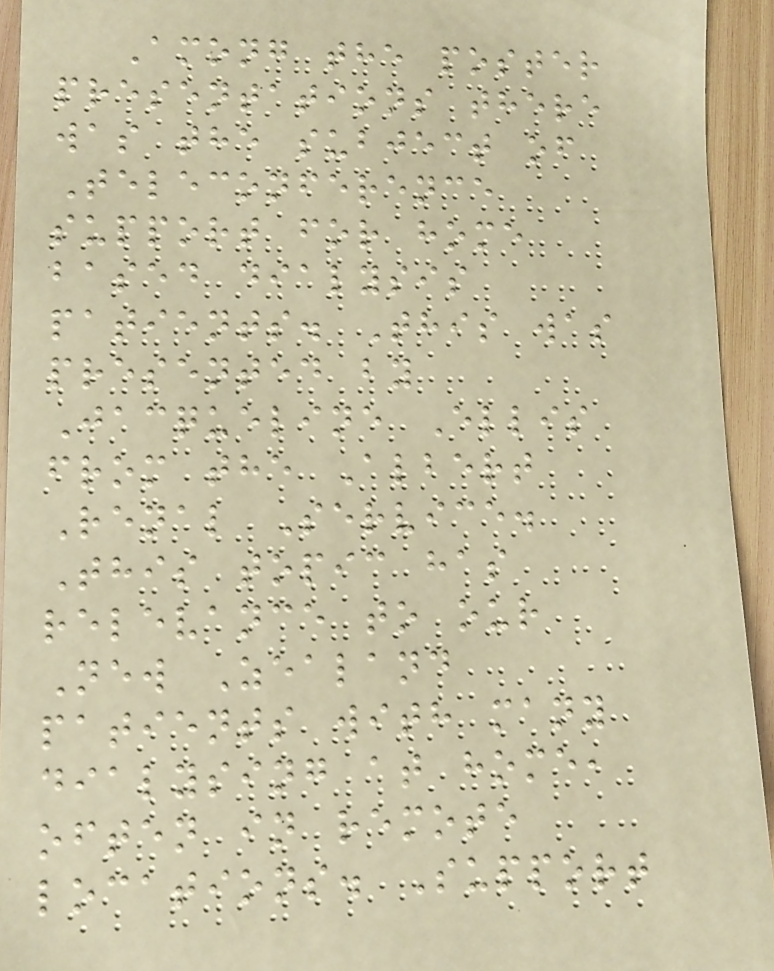Among the poster
presentations there
was the subject of
Teleconference
support for home
based dialysis
patients. This was
presented by
Jacqueline Ellis
from the Albert
Renal Service.
This topic has
relevance to our
New Zealand
patients with many
dialysing at home,
often in remote
locations. Support
